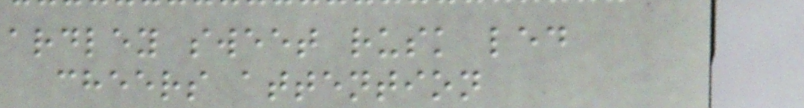ardley sweet rusk led
cheers attention
